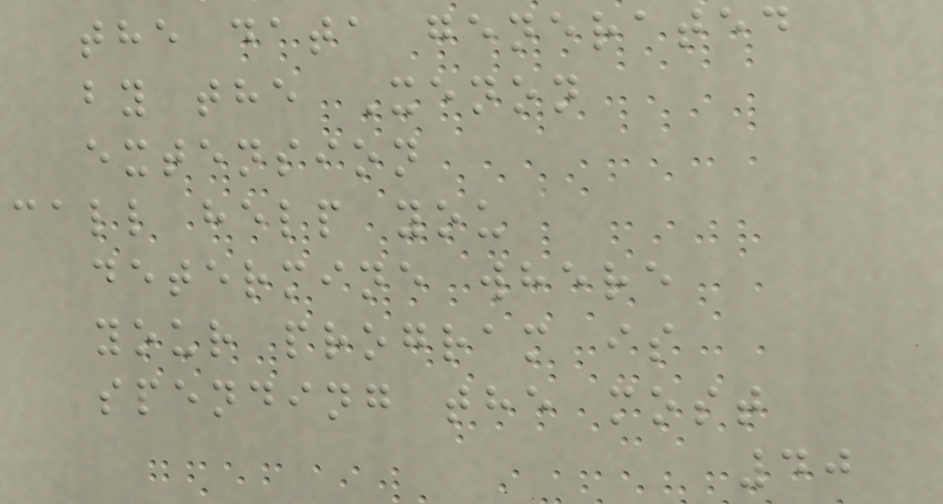the data generated
by the Xenon
extension
call help you
determine where
your program is
spending the most
40
